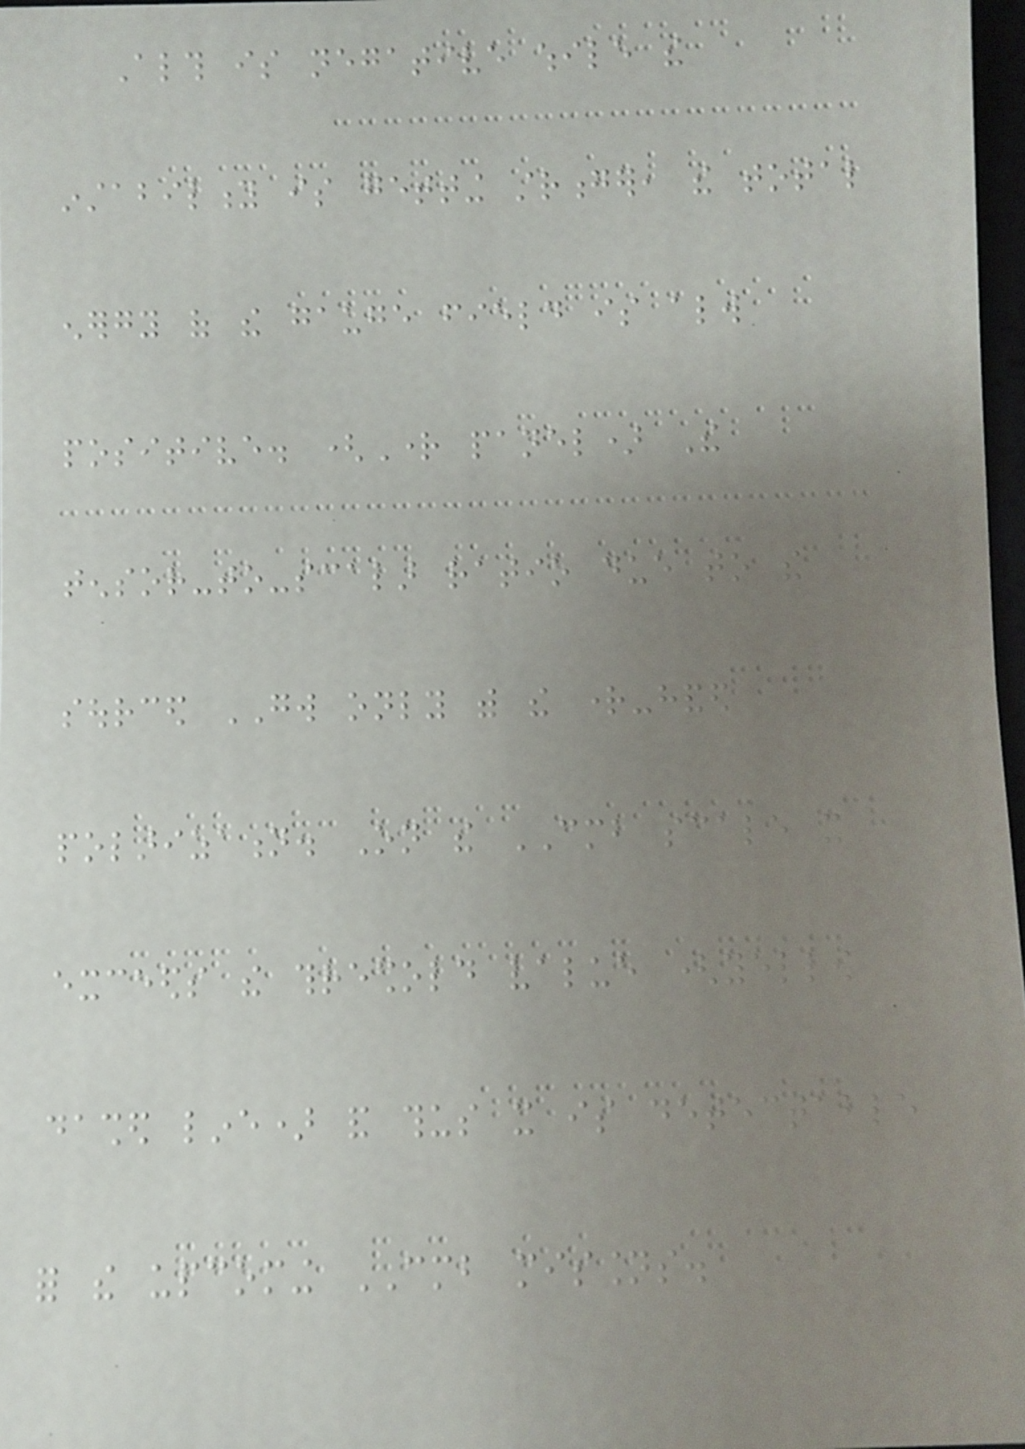Although is negative while the
instability is getting stronger, the total
energy of the gauge field is always
positive. (Right panel) The
tensor-to-scalar ratio due to the
sourced GW only with the right-handed
polarization. On the CMB scale it
exceeds the threshold value (yellow
dashed line) and thus it is detectable
for the upcoming CMB missions.
